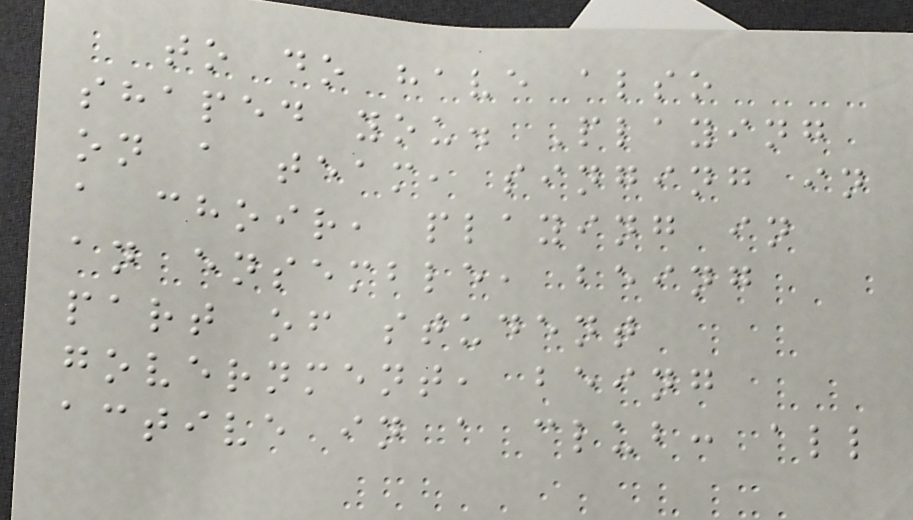to do have also
shaped you. Playing
on a team, singing in
a choir, playing in
an ensemble, being
part of student
government, being
active in a club: all
